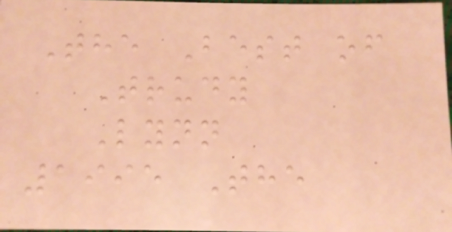The Best of
Trudy
Lynn
1995 The
